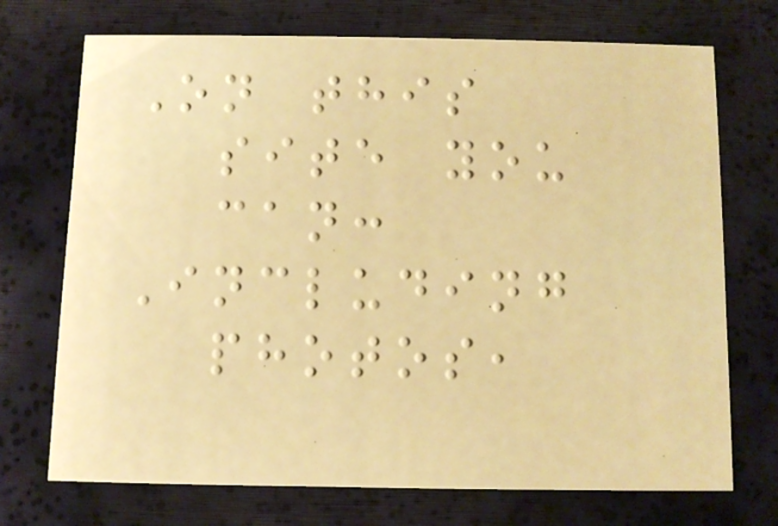On this
site you
can:
Including
photos,
